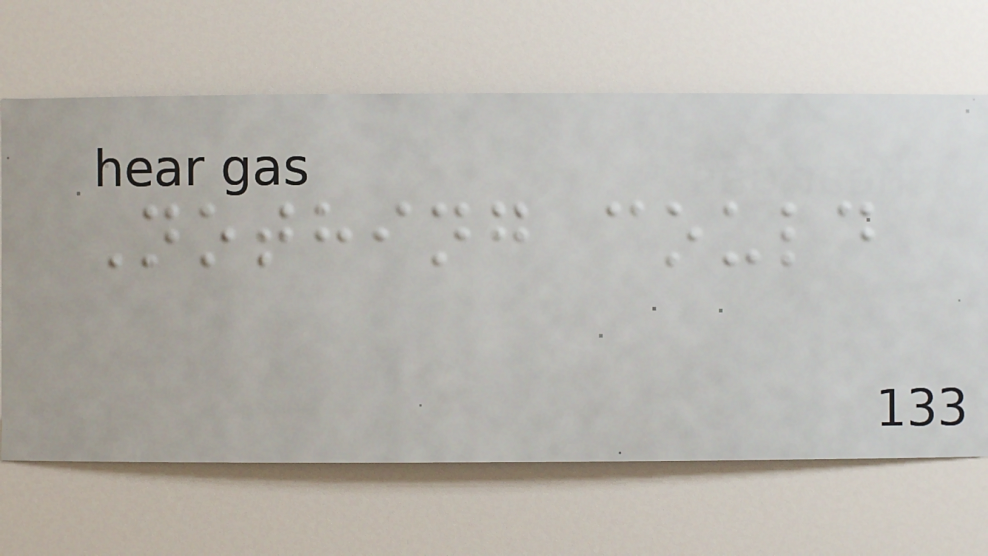Nothing could
